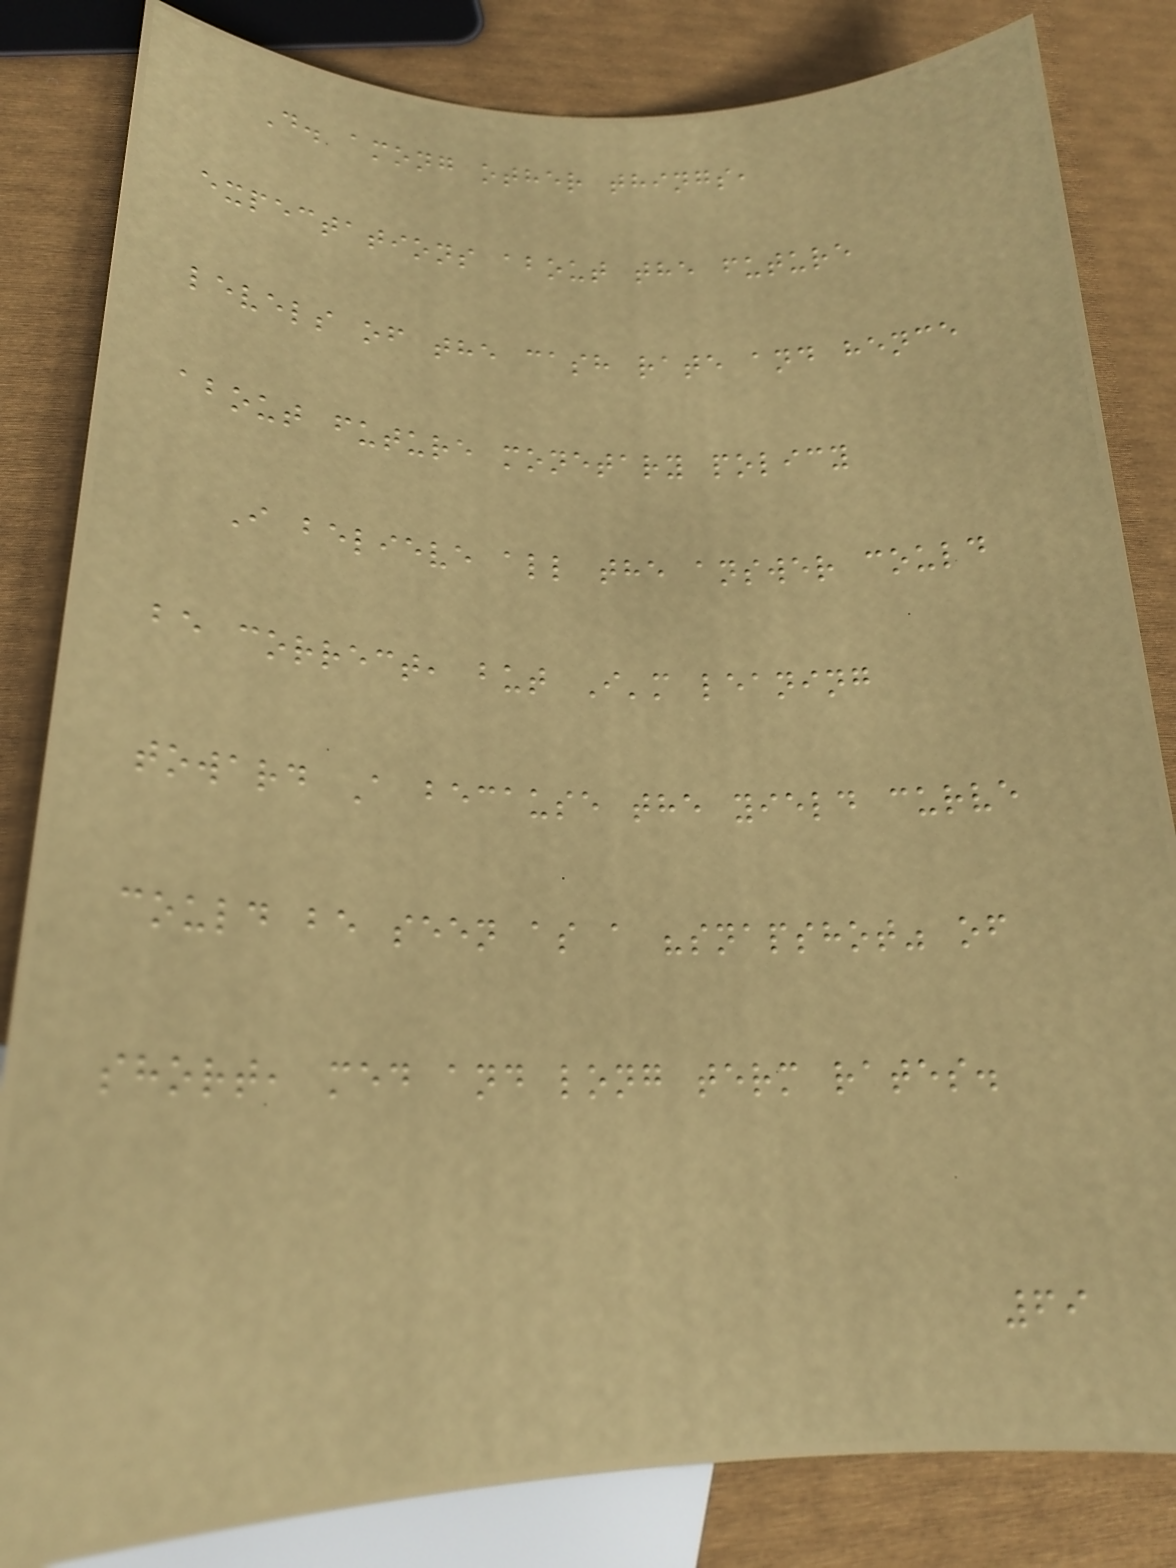D. among other things,
expectations about the future
levels of the cash rate and hence
about future monetary policy
I believe all the answer could
be correct, but I'm leaning
toward A because the yield curve
could be seen as a "snapshot" of
short, med and long term rates.
69
